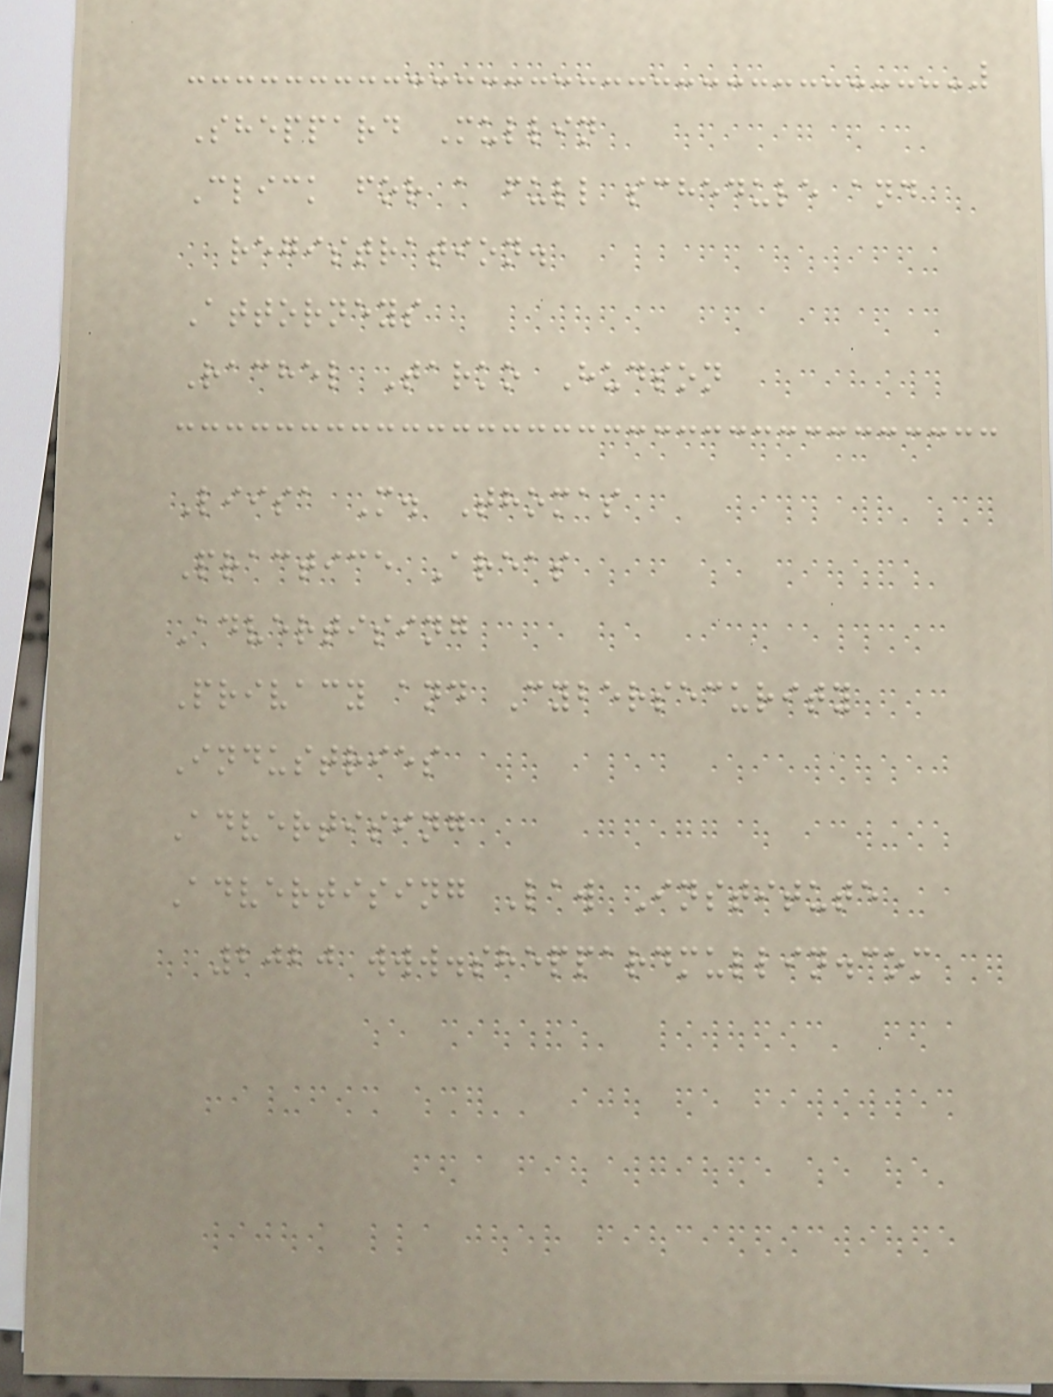Sheppard Mullin
Click for a full schedule and
registration.
Attorneys
Rachel Tarko Hudson
Liisa M. Thomas
Practice Areas
Advertising
Privacy and Cybersecurity
Industries
Advertising
Advertising Law Institute
2020 www.sheppardmullin.com
